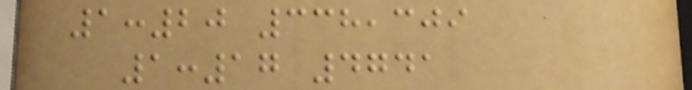1:20 338,309
1:17 4741
